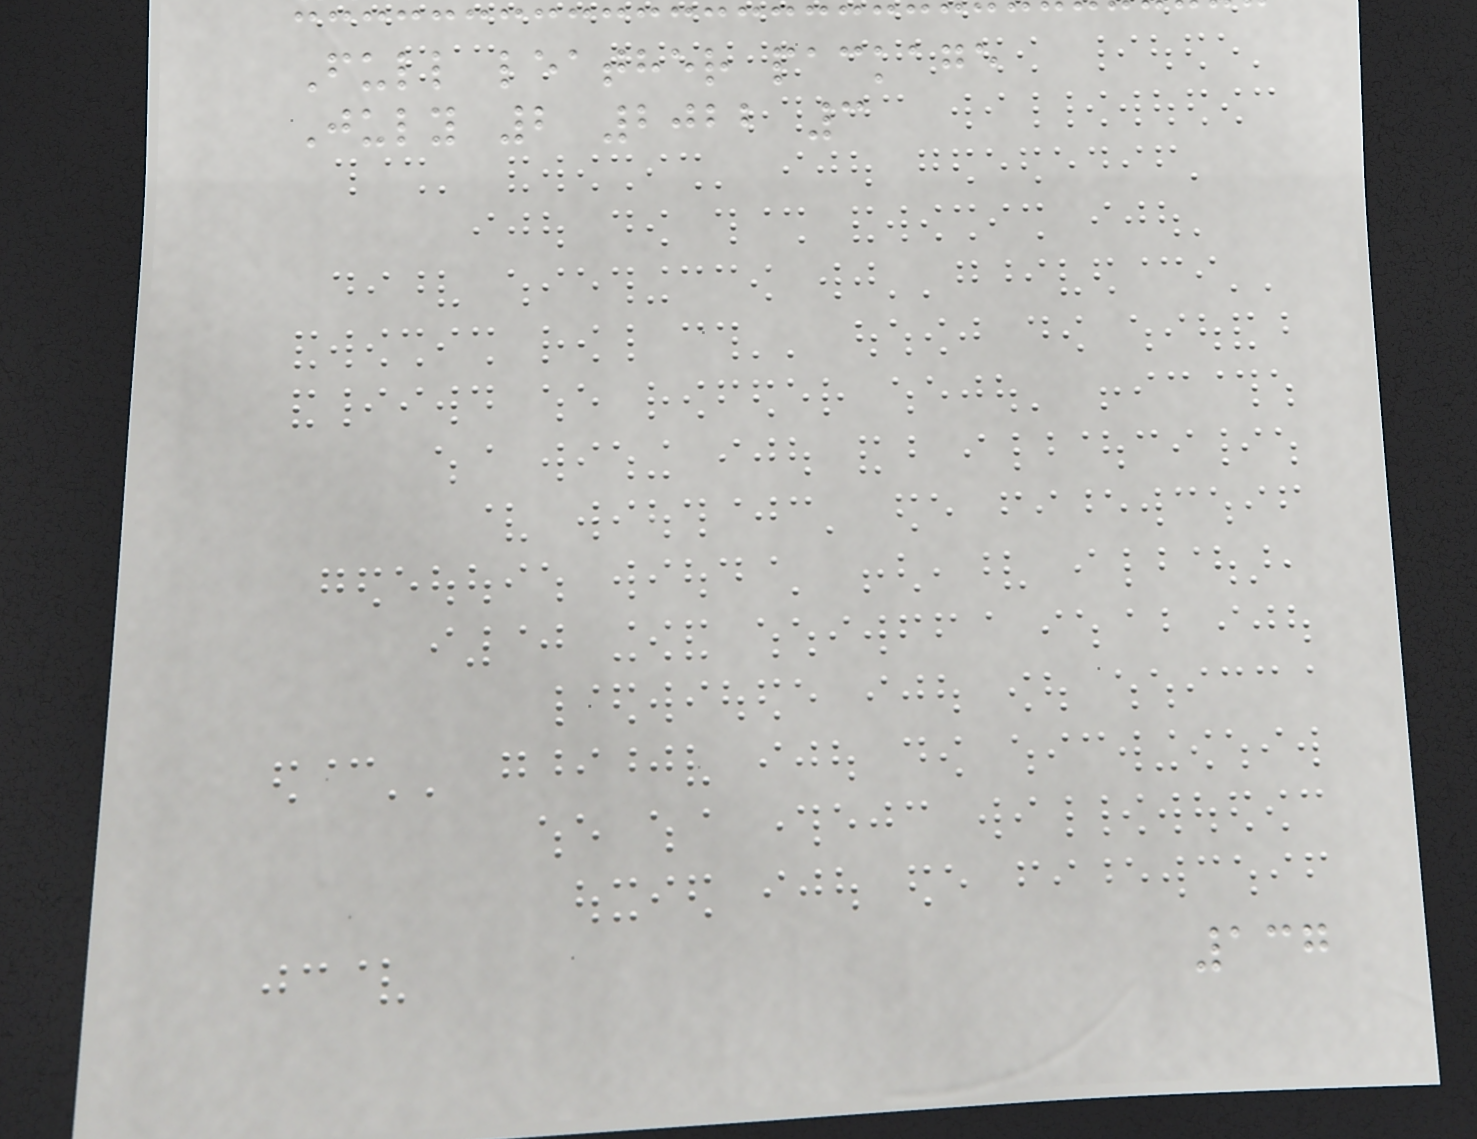Full leather package
July 2 2022 3
137
